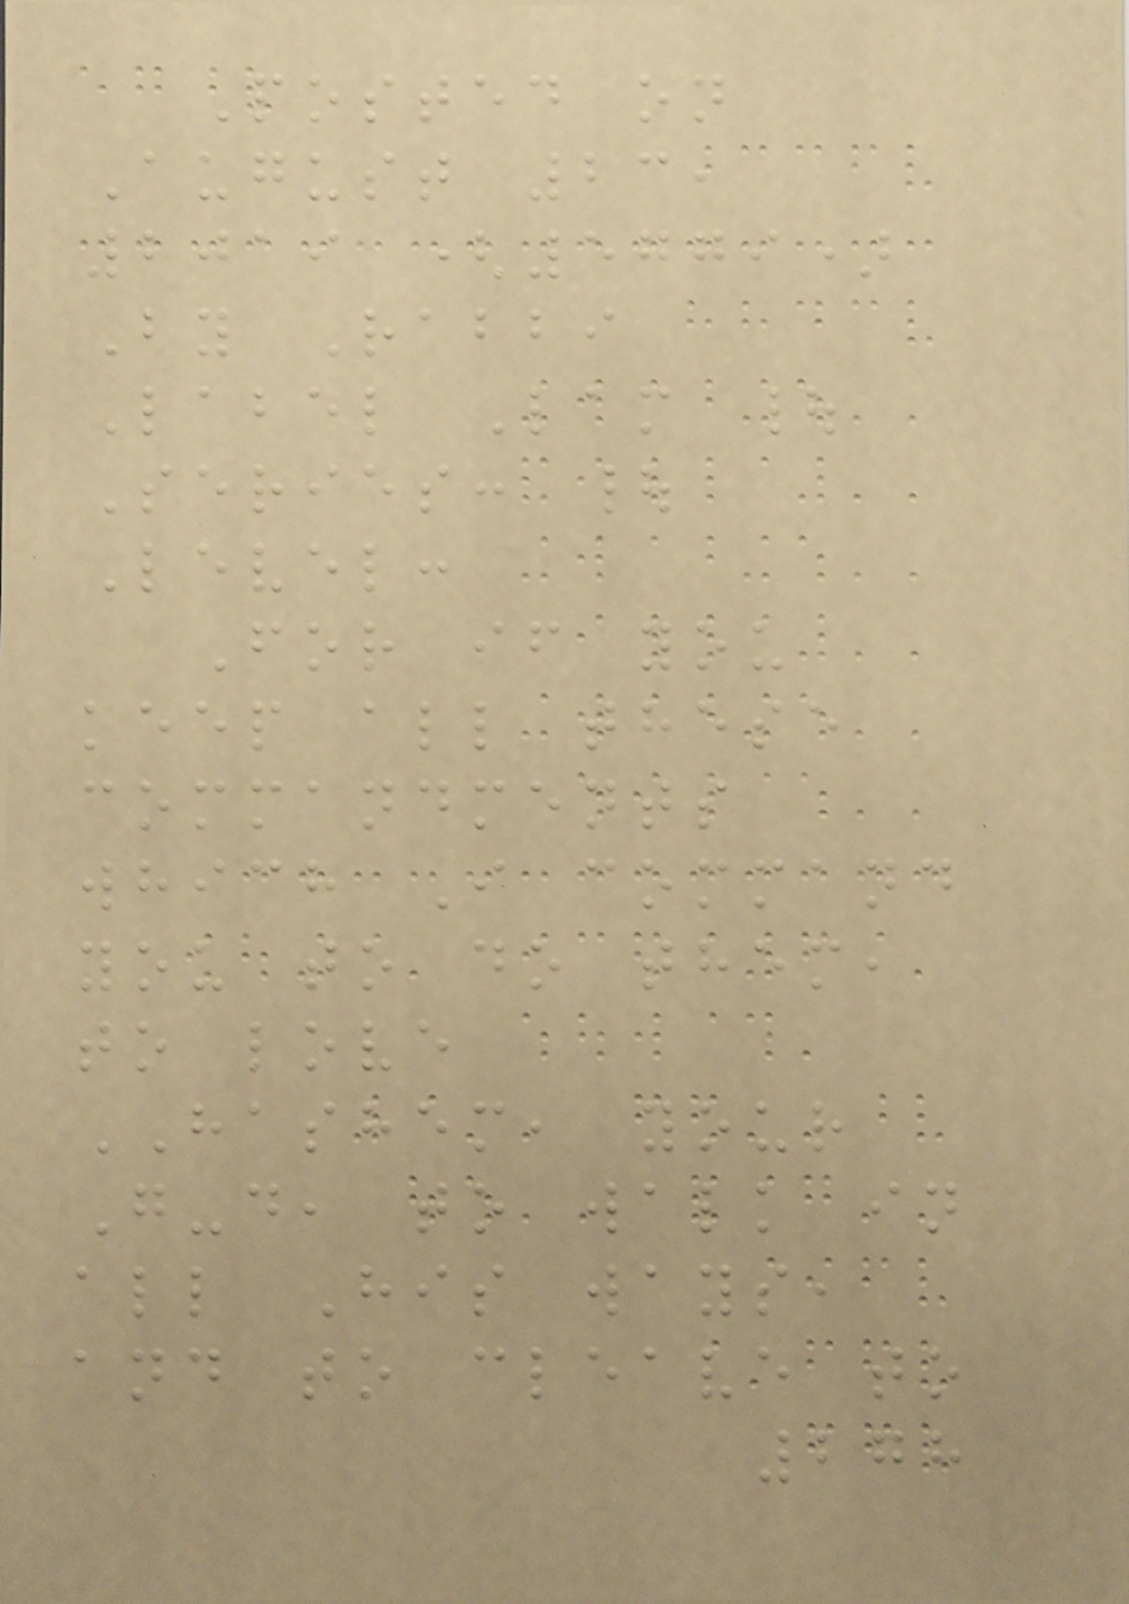Posted on
August 23,
2019 (5779)
By Rabbi
Label Lam |
Series: |
Level:
For if you
keep all these
commandments
which I command
you to do them,
to love
HASHEM, your
G-d, to walk in
all His ways,
and to cleave to
278
